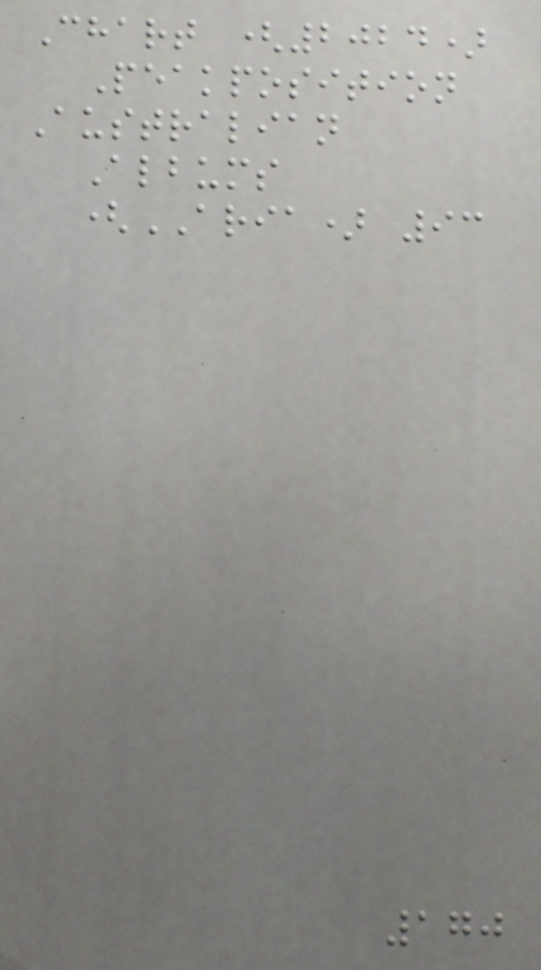Chart (2024)
Peakposition
Australian
Albums
(ARIA) 93
170
